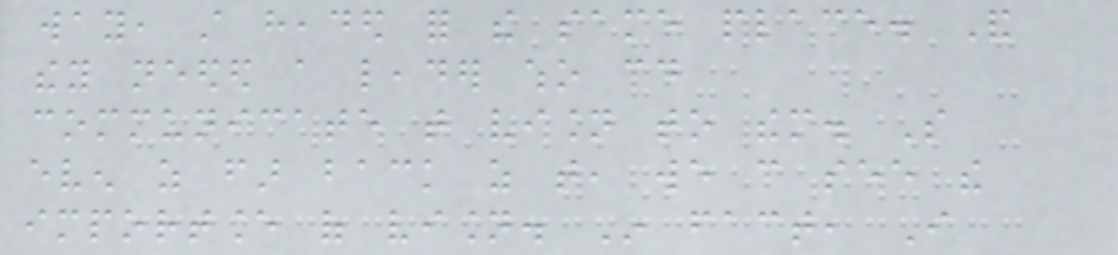way, still headed for the same place. And
they needed a leader who could
communicate that vision to them. So
even as far back as that, we can see the
importance of vision. In fact, I
